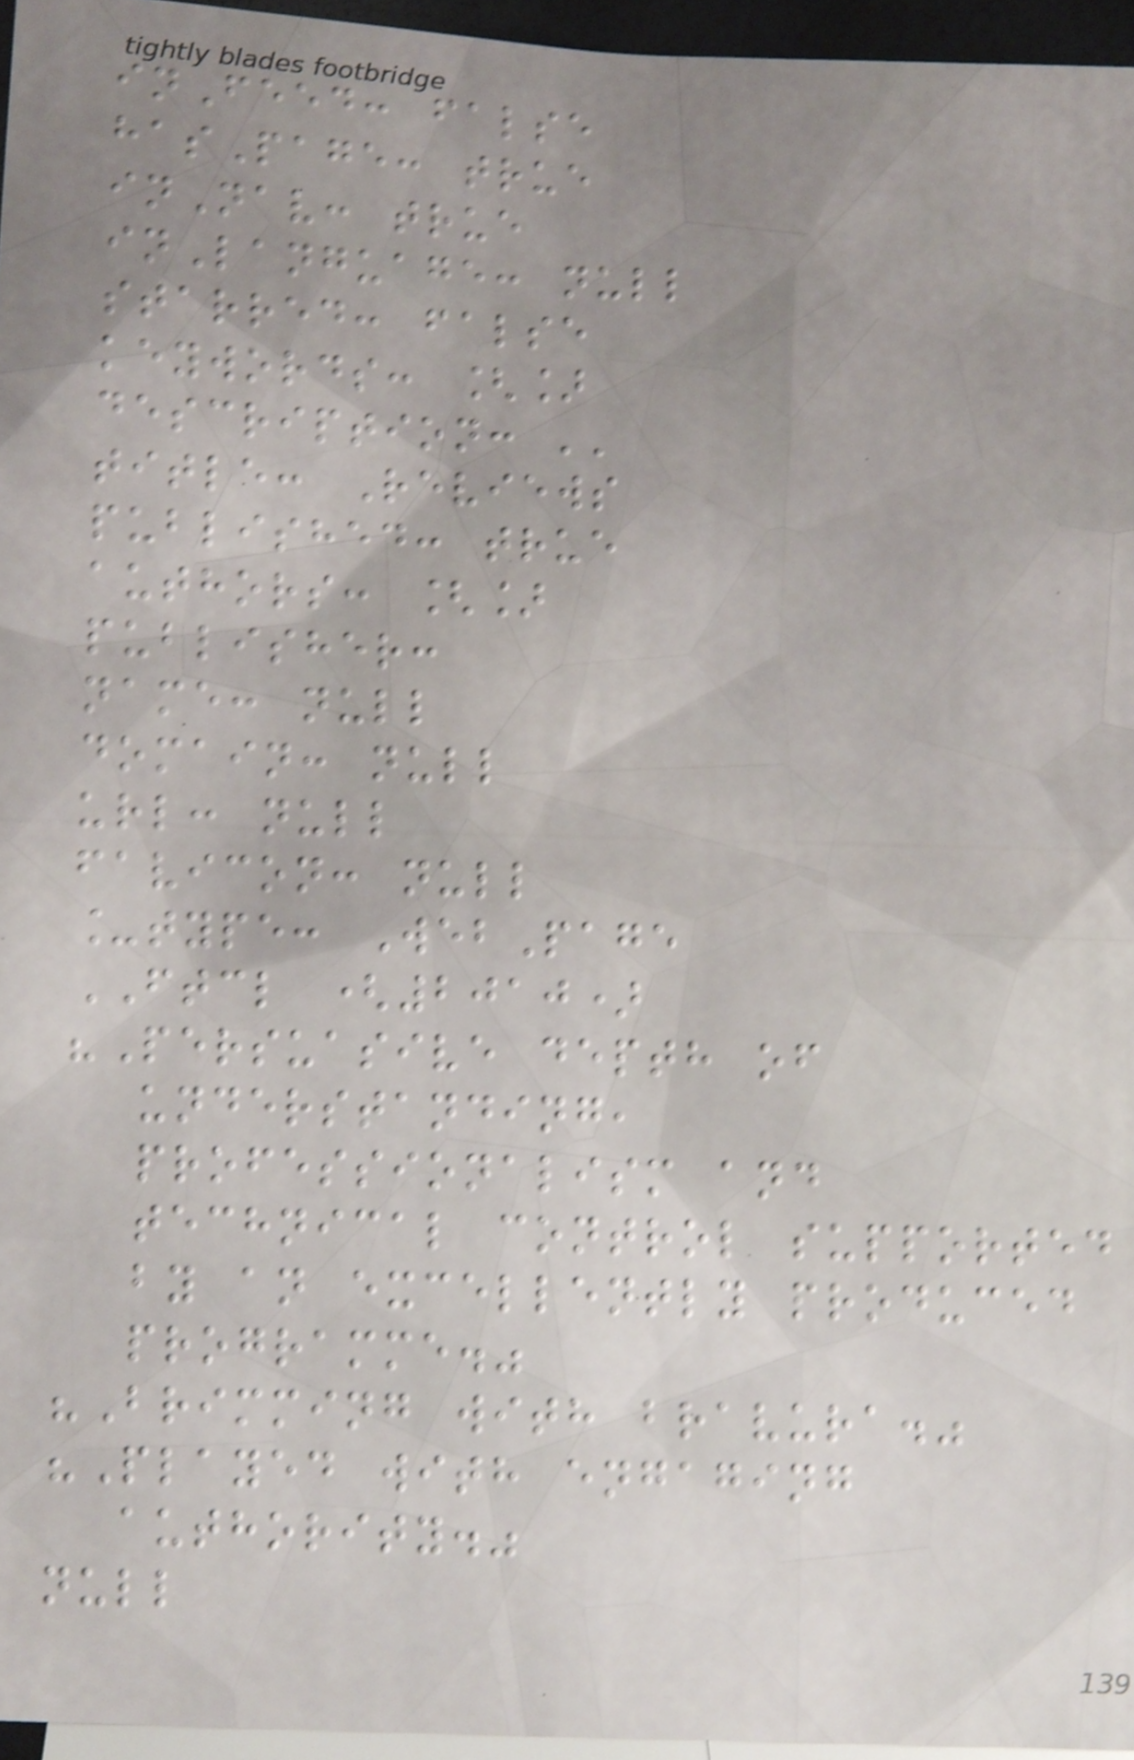inFeed: false
hasPage: true
inNav: true
inLanguage: null
starred: false
keywords: []
description: ''
title: Reviews
published: true
authors: []
publisher:
name: null
domain: null
url: null
favicon: null
_type: WebPage
FTCL (2010)
"Persuasive depth of
understanding,
professionalism and
technical control supported
by an excellently produced
programme."
"Brimming with bravura."
"Played with engaging
authority."
null
